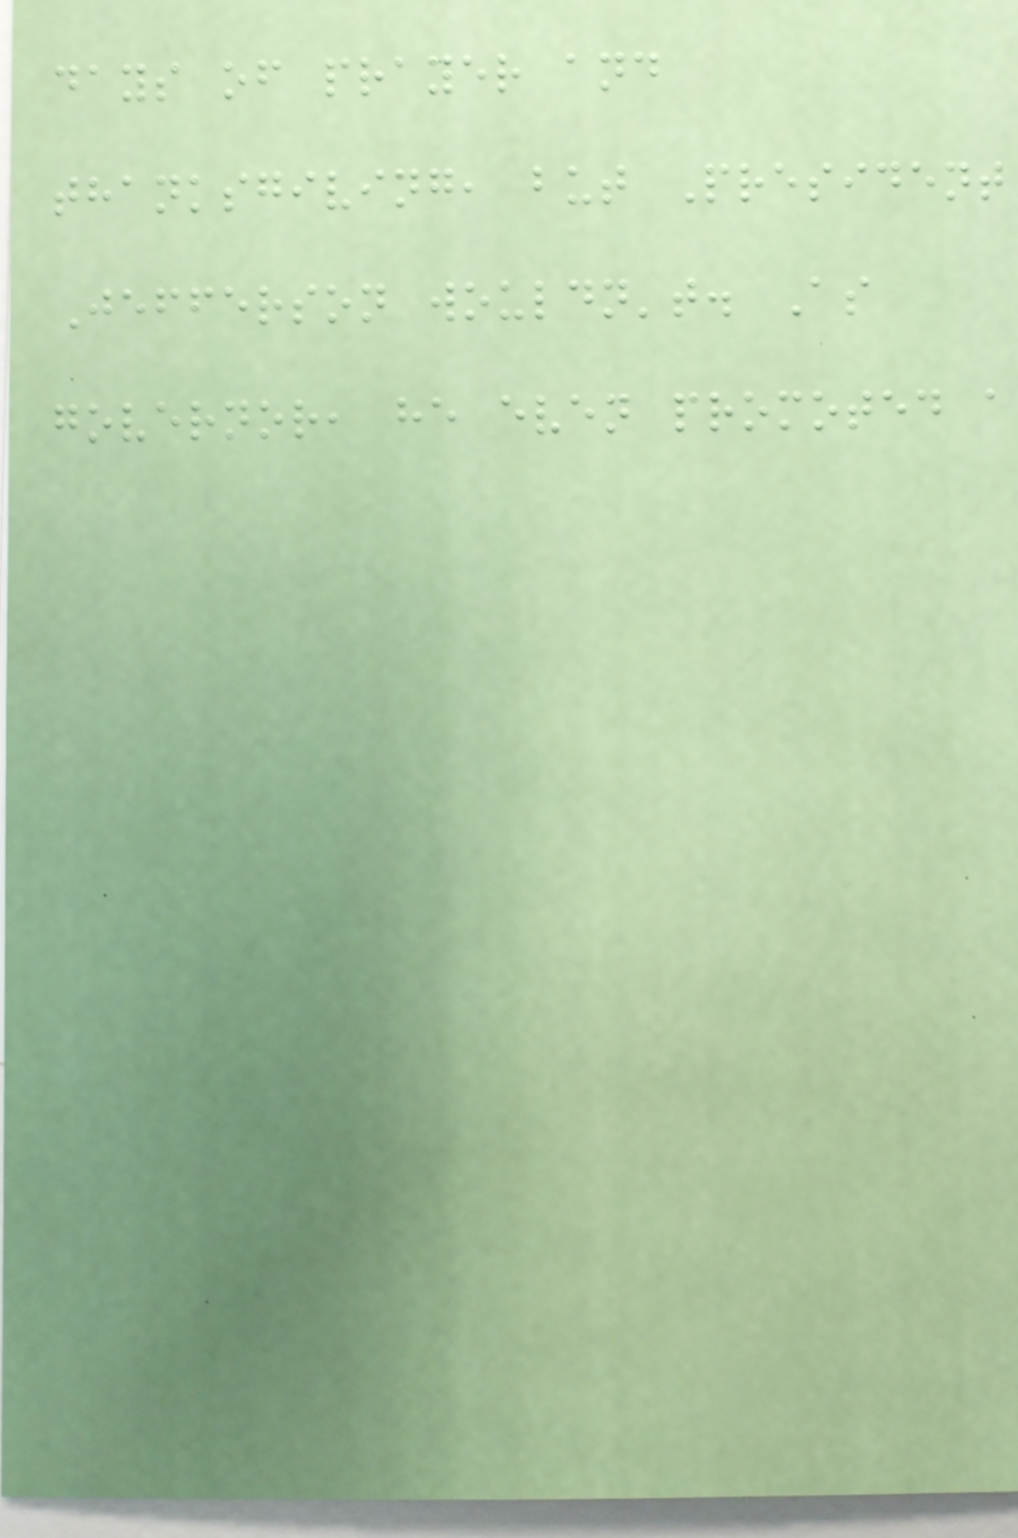days of prayer and
thanksgiving, but President
Jefferson wouldn't. As
governor, he even promoted a
